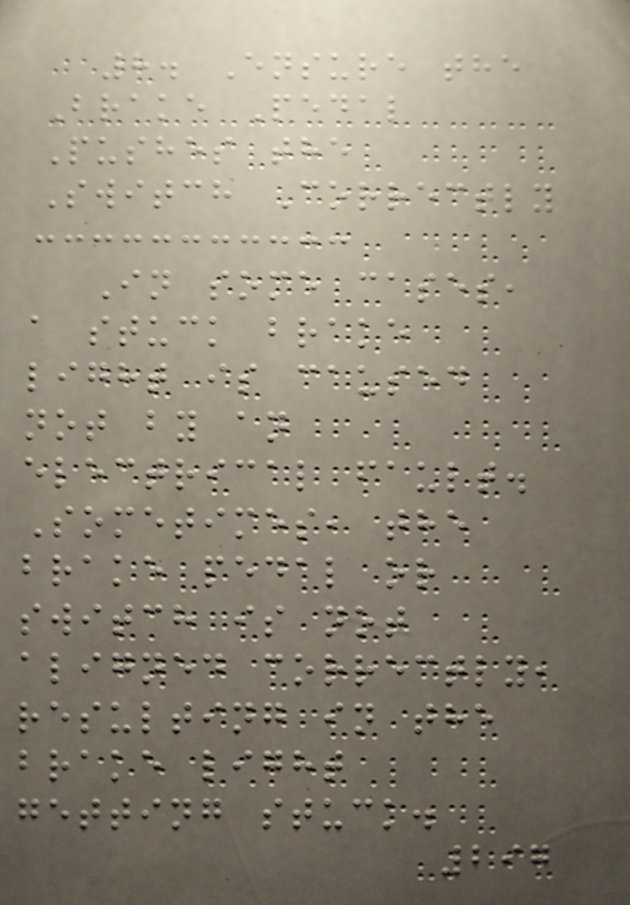8. Ensure the
Brake Pedal
Pushes the
Switch Correctly
In some cases,
a stuck brake
light is caused
not by an
electrical fault.
Sometimes, the
brake pedal or
switch is not
aligned correctly,
resulting in the
brake light
getting stuck.
297
